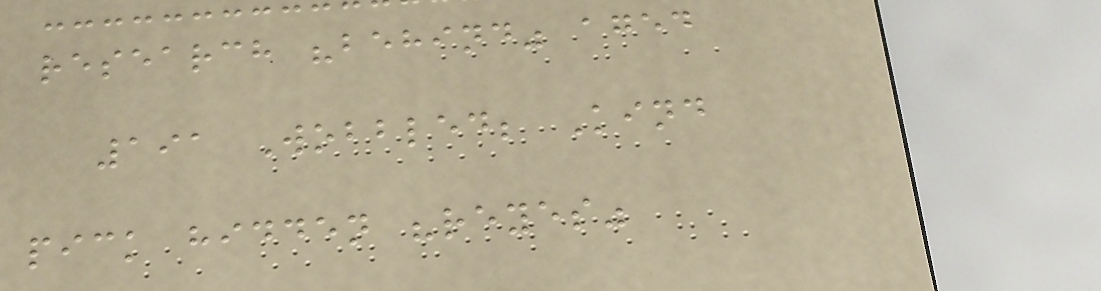research "behind" aged
191 Wobbled; Kind
pick hidden "reyes"
